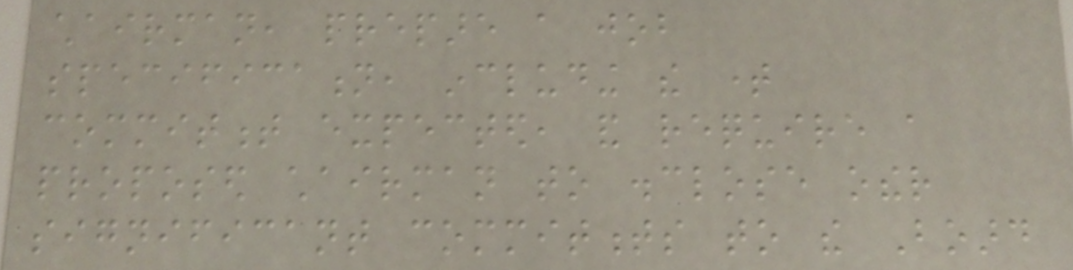chairman, prepare a job
specification, including the time
commitment expected, and require a
proposed chairman to disclose other
significant commitments to the Board
